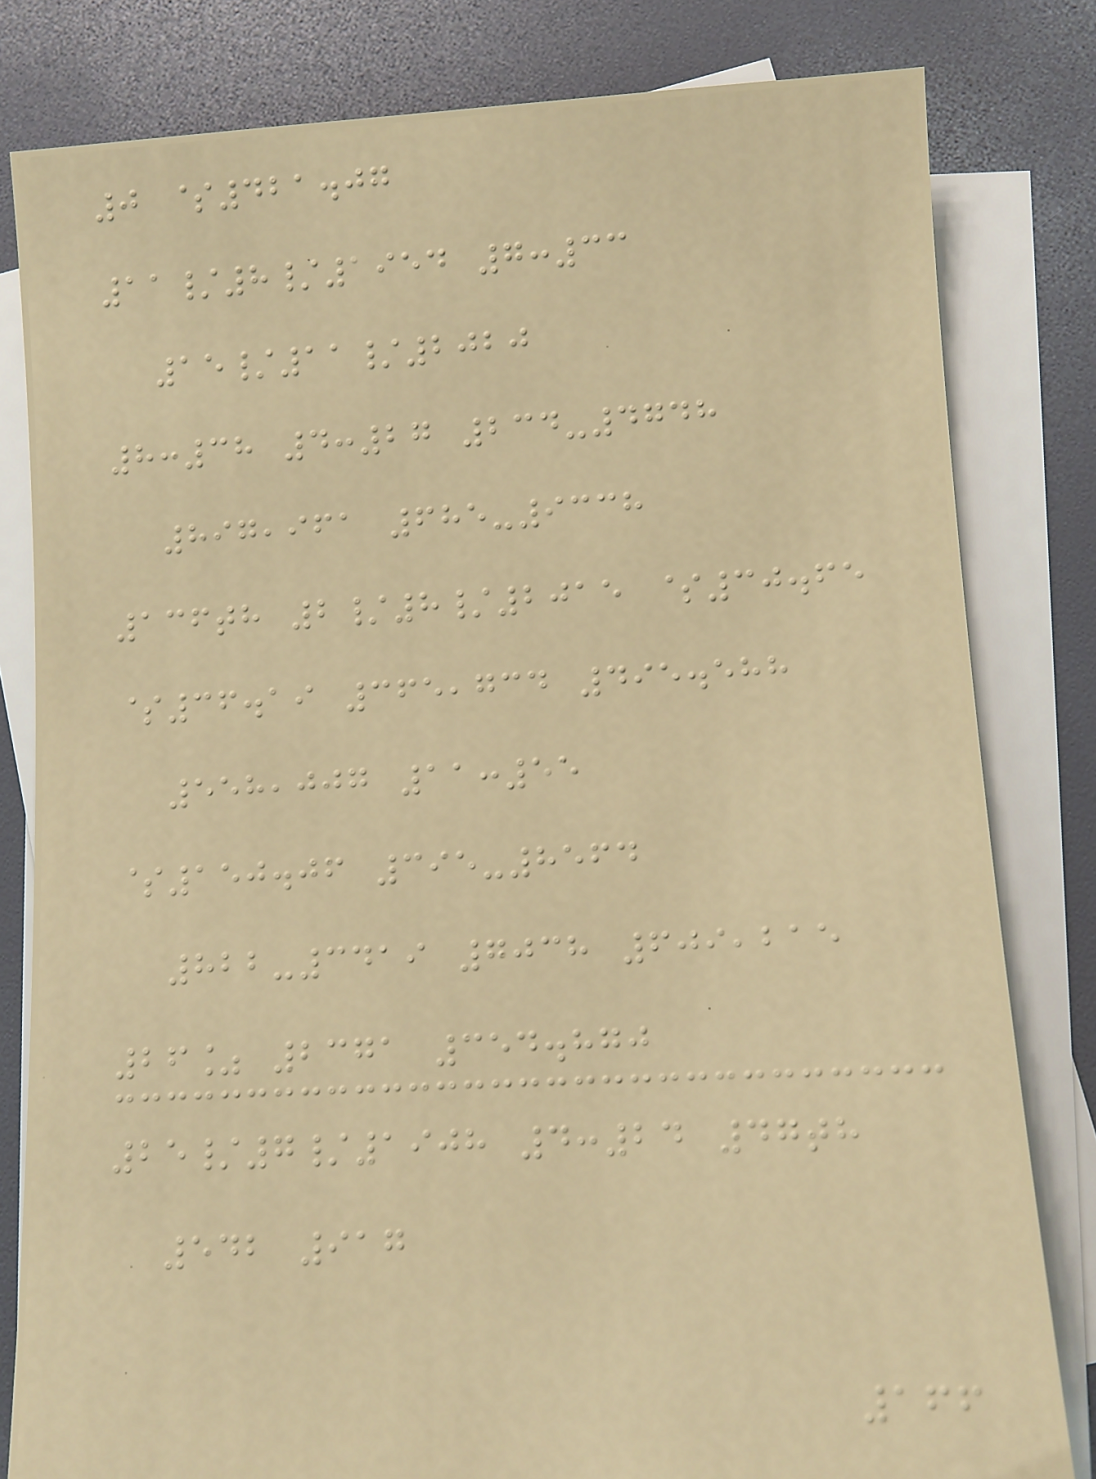0 $421.07
11/8/1954 7:33
15/11/2020
8:38 4:27 234-4748
897,961 685-9338
136th 2/8/2015 $30.65
$36.19 365,734 495.588
558,007 11:55
$150.06 395-8564
822-3419 7038 609,215
26% 2371 354.870
25/7/1908 4:24 47th
542 917
166
